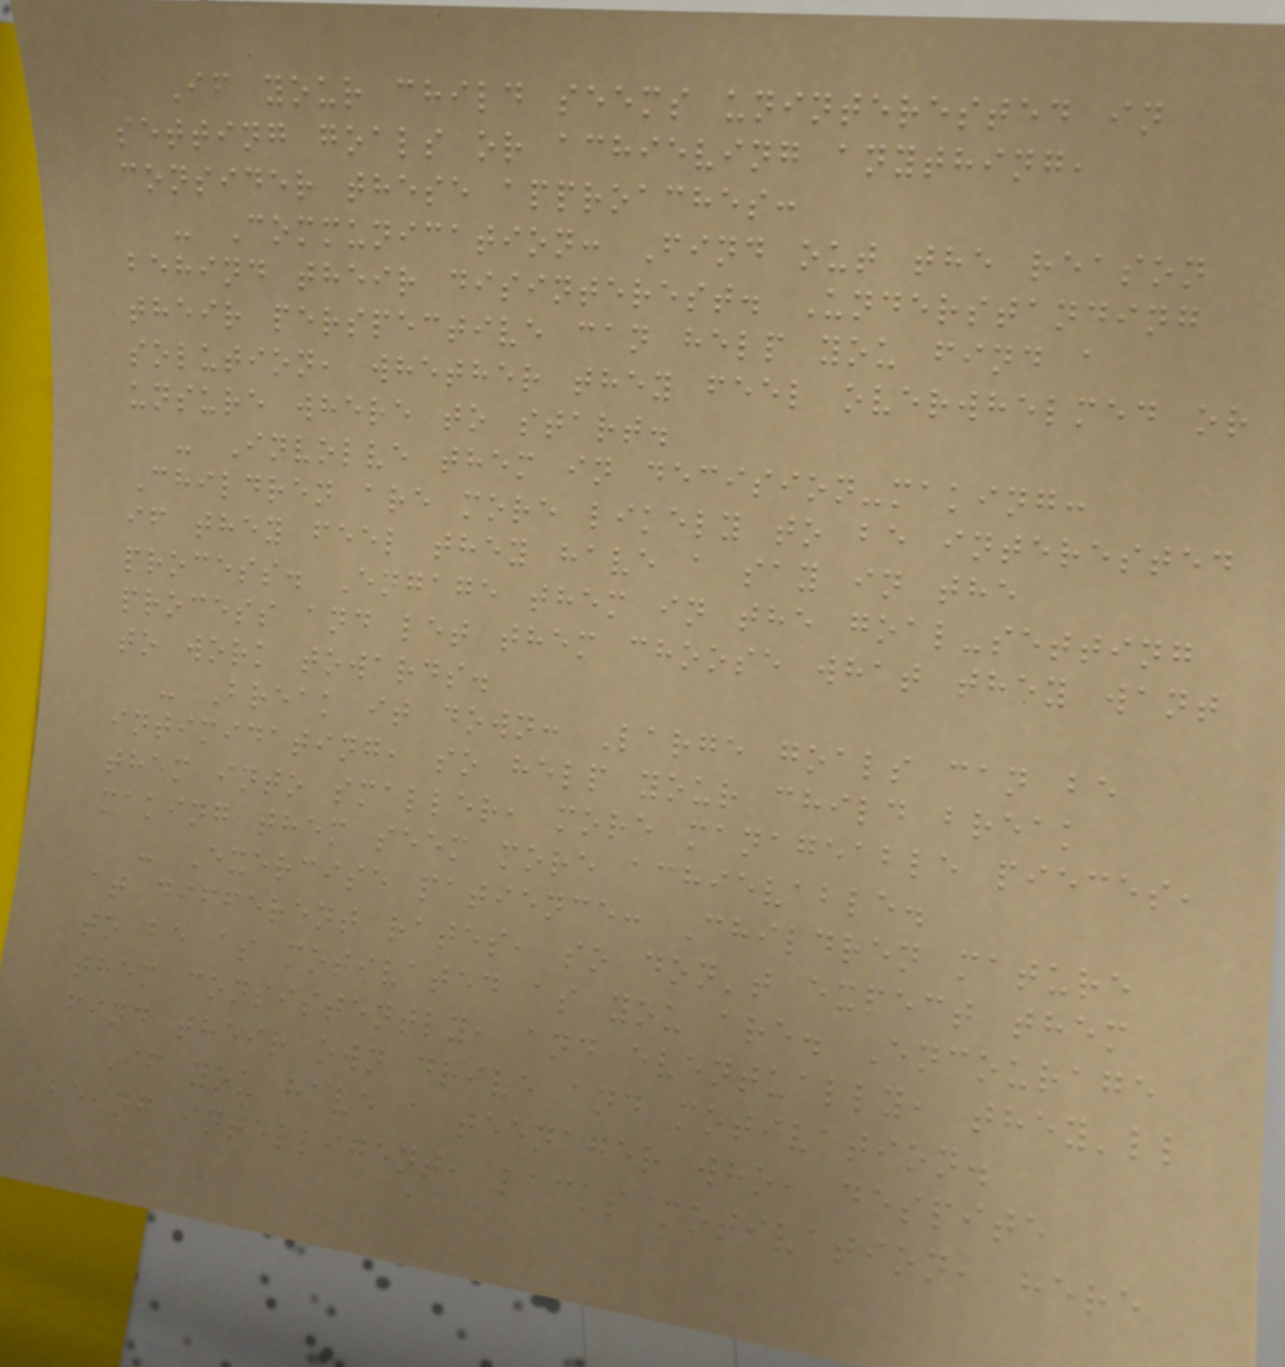If your child seems uninterested in
setting goals or achieving anything,
consider these approaches:
- Communication: Find out the reason
behind their disinterest. Understanding
their perspective can help you find a
solution, whether they feel overwhelmed or
unsure where to start.
- Involve them in decision-making:
Children are more likely to be interested
if they feel they have a say in the
process. Engage them in the goal-setting
process and let them choose what they want
to work towards.
- Break it down: Large goals can be
intimidating, so help your child break
them into smaller, more manageable pieces,
making them seem more achievable.
- Exercise patience: Children mature
at different rates, so don't expect them
to be as motivated as you are. Encourage
them consistently, and eventually, they'll
find their own drive and motivation.
If you have a teenager who, despite
being intelligent, lacks motivation, here
